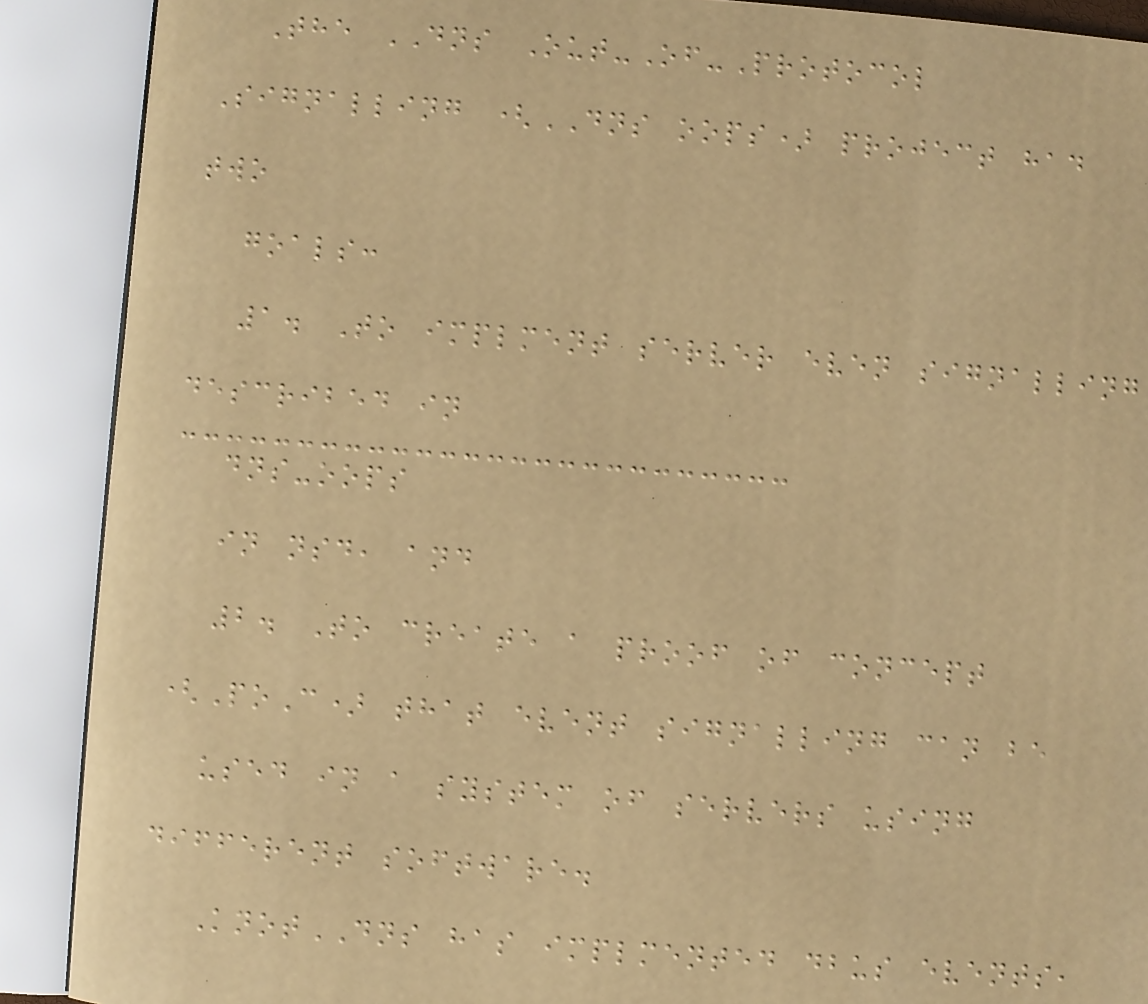The DNS Out-Of-Protocol
Signalling (DNS oops) project had
two
goals:
1. To implment server even signalling
described in
dns-oops
in nsd, and
2. To create a proof of concept
(PoC) that event signalling can be
used in a system of servers using
different software.
KnotDNS has implmented dbus events,
